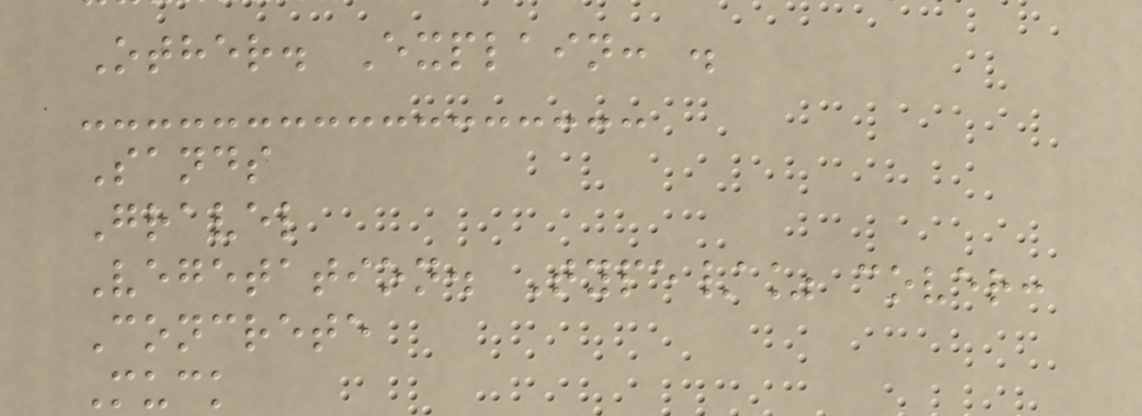Other. Explain: .
Sands
Gravel
Vegetation. Type/% cover:
Concrete
Muck
